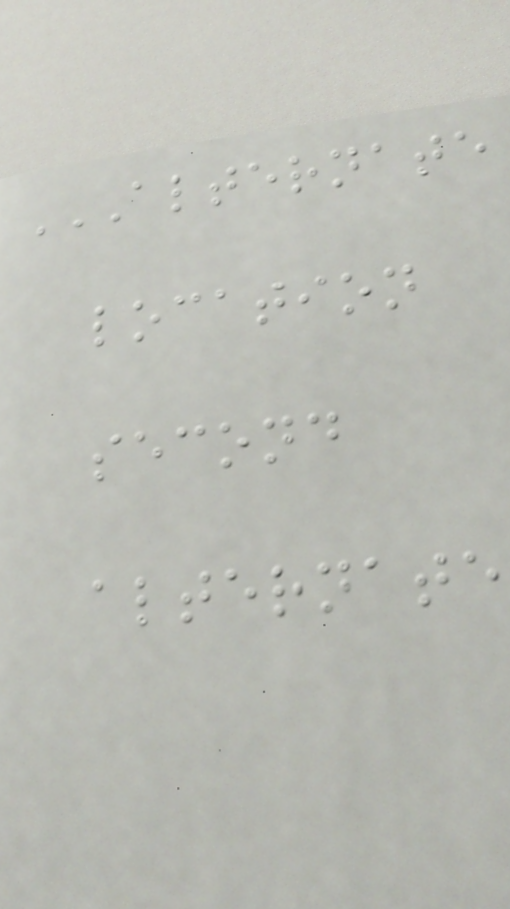ALTERNATE
LOCATION
SECOND
ALTERNATE
